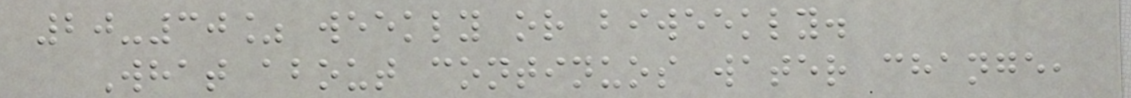20-30% weekly or biweekly.
What about continuos water change,
